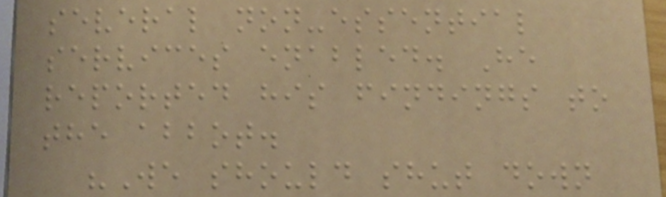several non-essential
services enabled. He
reported his findings to
the abbot.
"We should shut down
